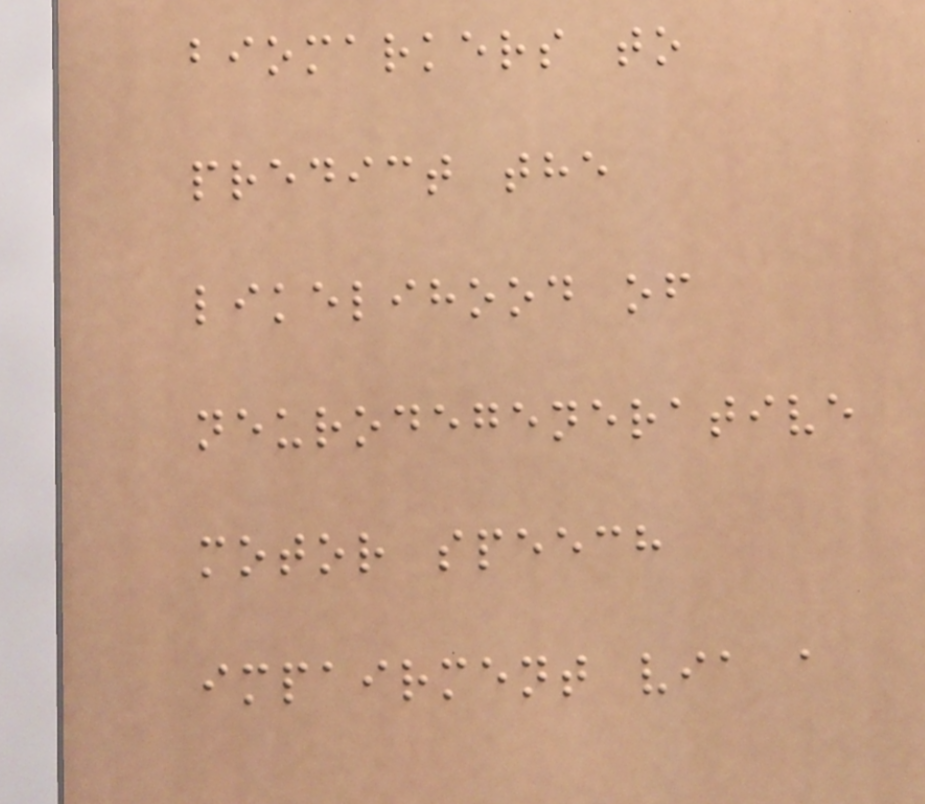biomarkers to
predict the
likelihood of
neurodegenerative
motor speech
impairment via a
